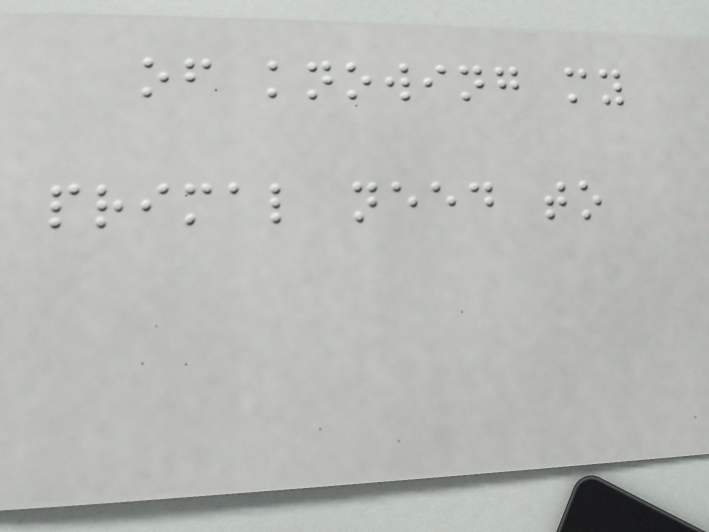of knowing my
primal need to
